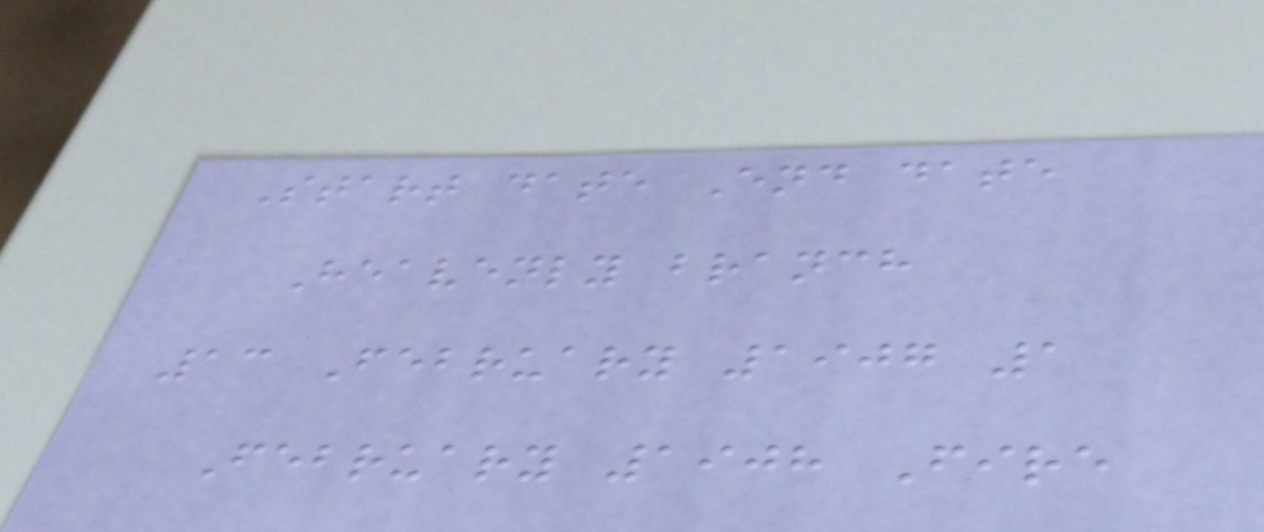Start date End date
Heavenly branch
13 February 1907 1
February 1908 Fire
